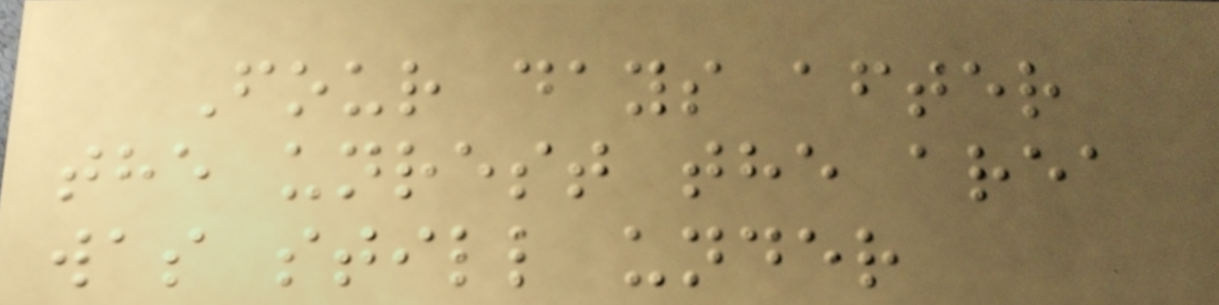Four days after
the unrest the area
was still under
